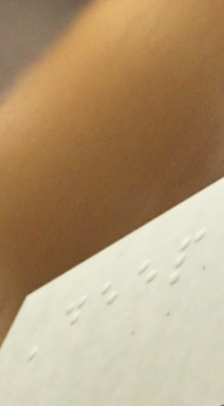Deep
